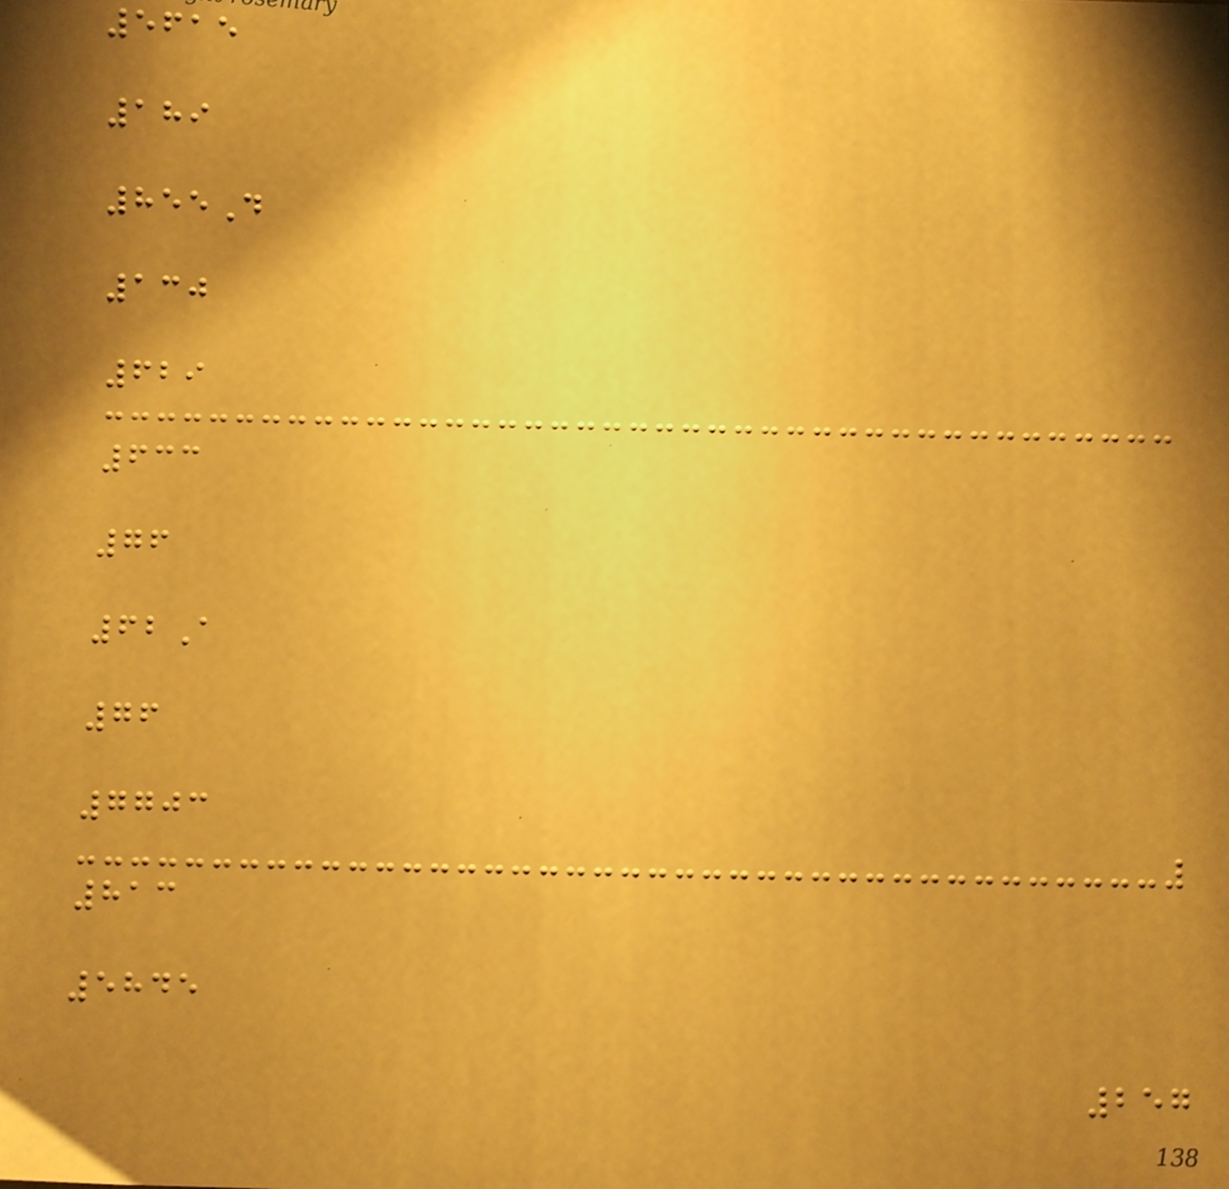5615
189
855D
130
629
633
76
62A
76
7703
813
5845
257
